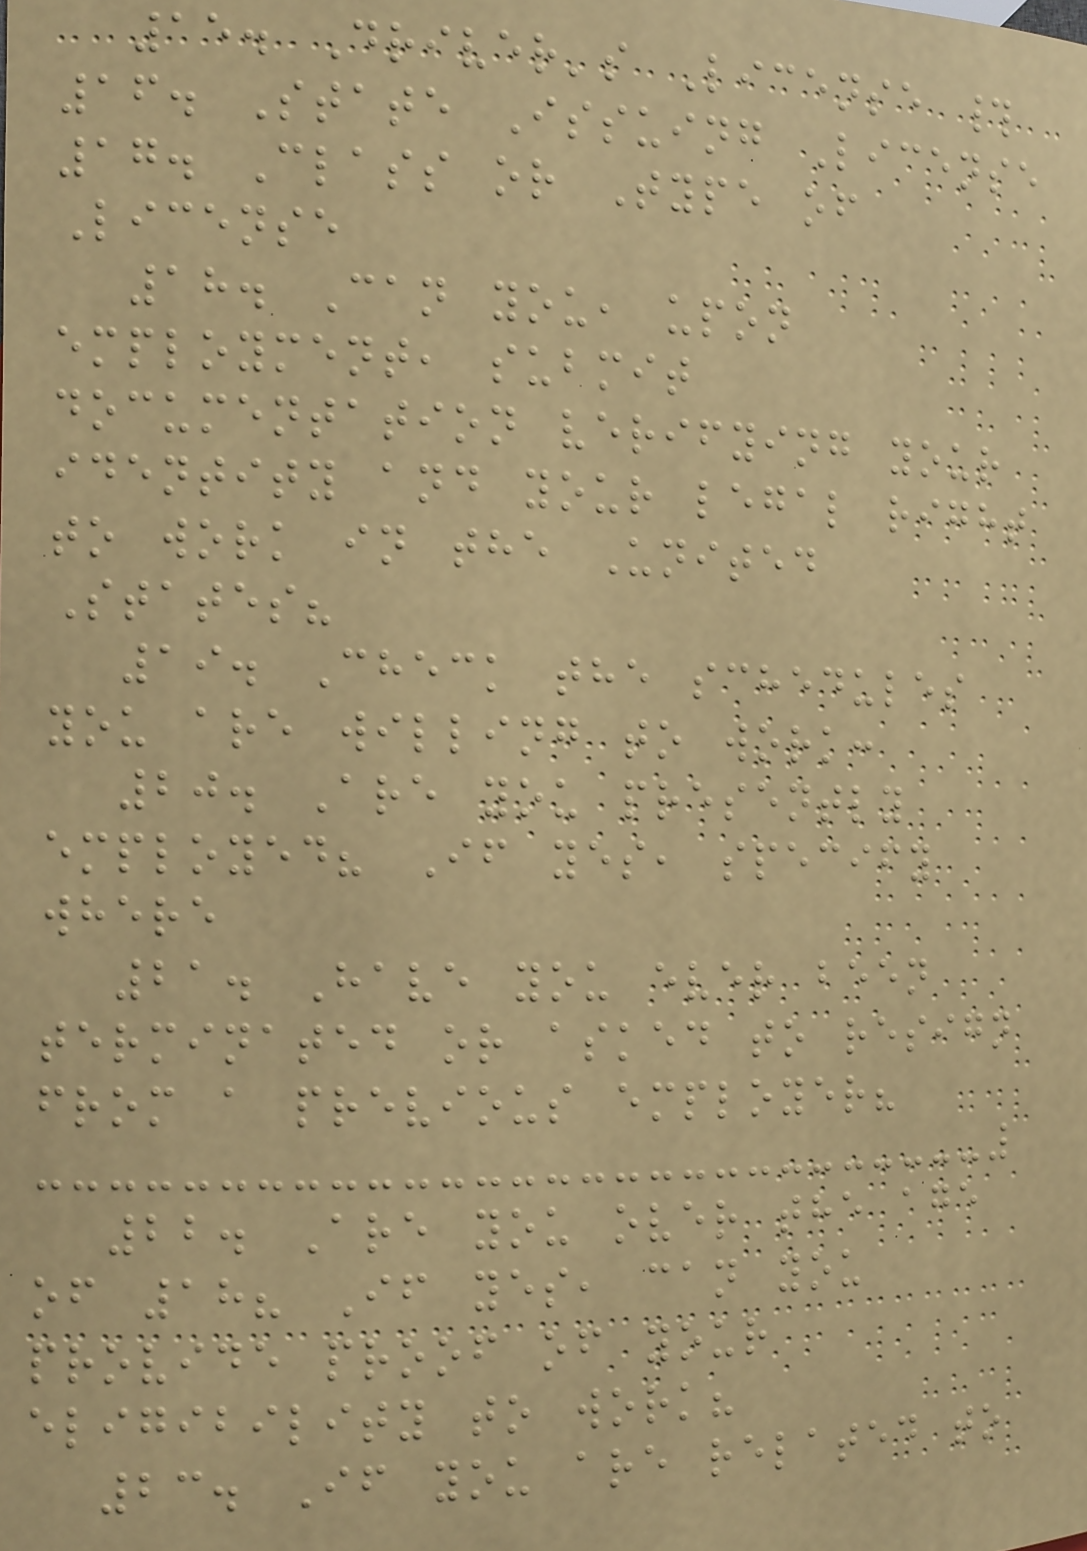15. Driver's License #
16. State Issuing License
17. Class or Type of
License
18. Can you, upon
employment, submit
documentation verifying your
identity and your legal right
to work in the United
States?
19. Check the schedules
you are willing to work:
20. Are you presently
employed? If yes, specify
where
21. Have you ever been
terminated or asked to resign
from a previous employer?
22. Are you over the age
of 18? If yes, can you
provide proof of your
eligibility to work?
23. If you are related to
